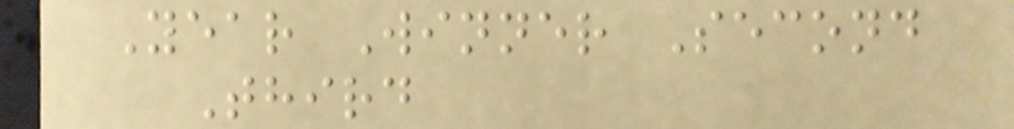Year Winner Second
Third
